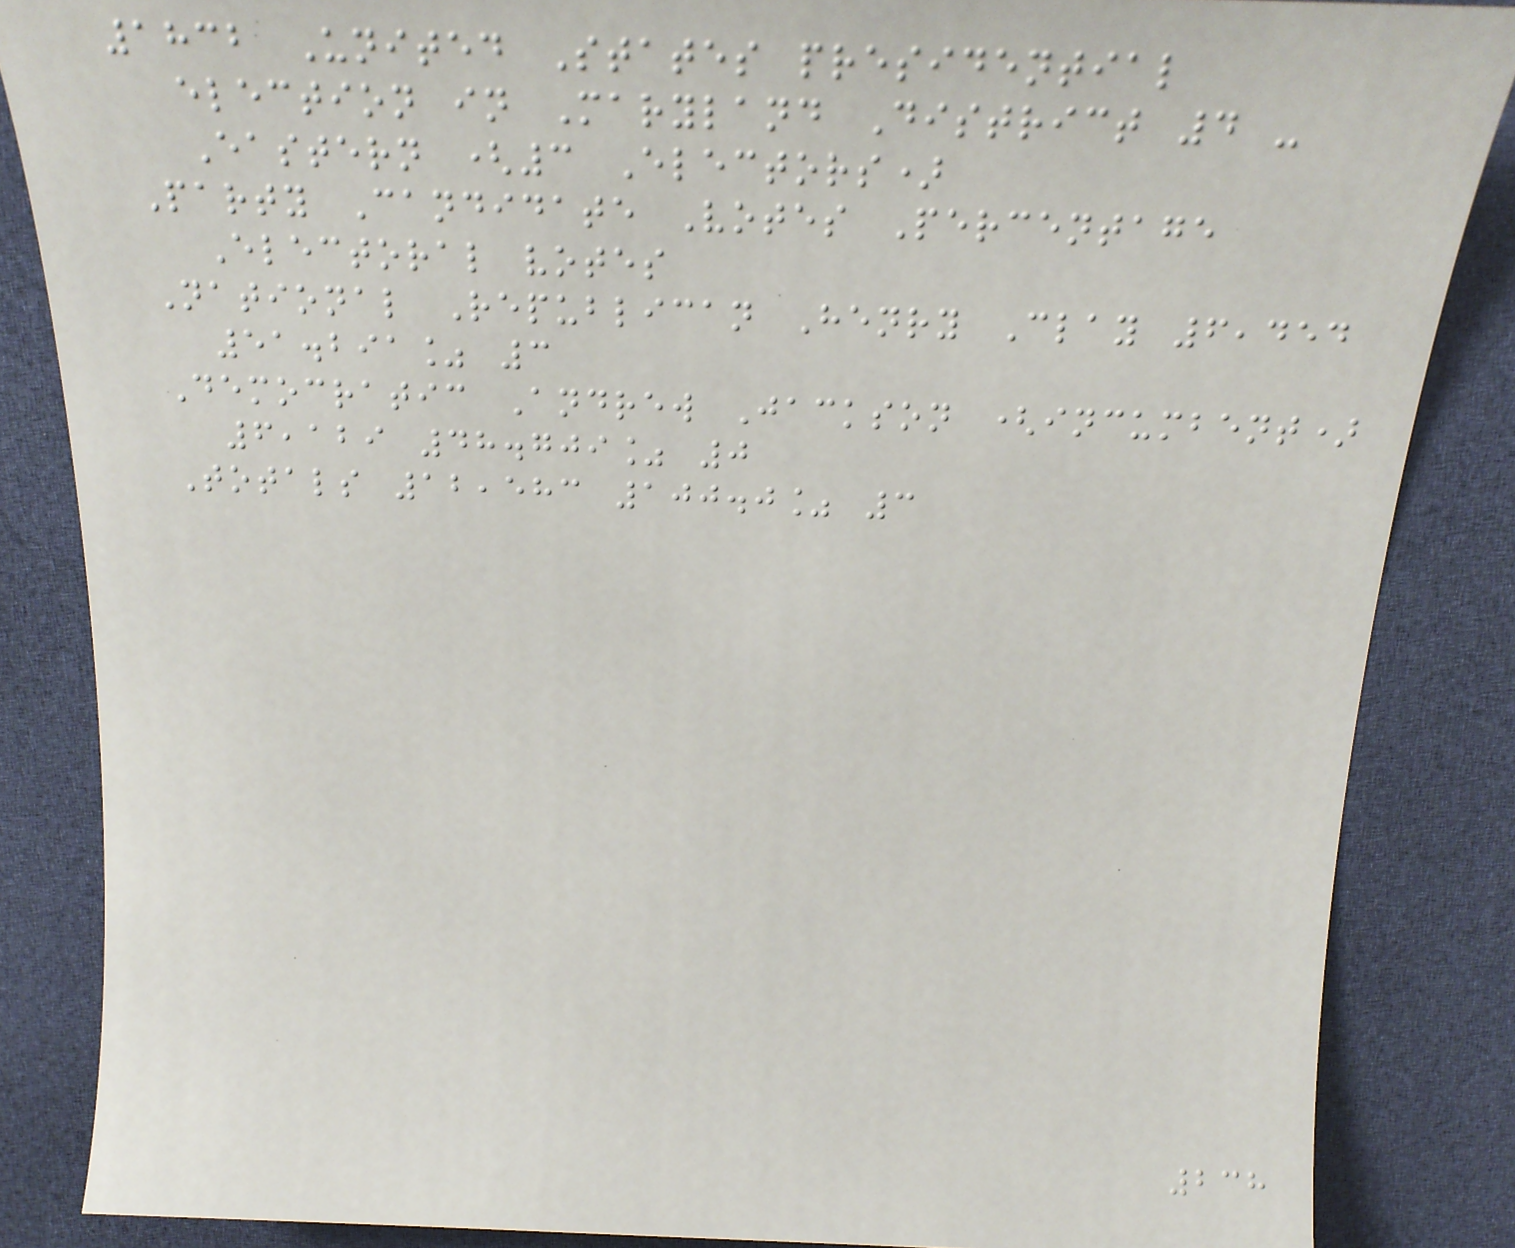1832 United States presidential
election in Maryland District 4 -
Eastern (3 Electors)
Party Candidate Votes Percentage
Electoral votes
National Republican Henry Clay 6,454
51.291% 3
Democratic Andrew Jackson (incumbent)
6,129 48.709% 0
Totals 12,583 100.0% 3
238
